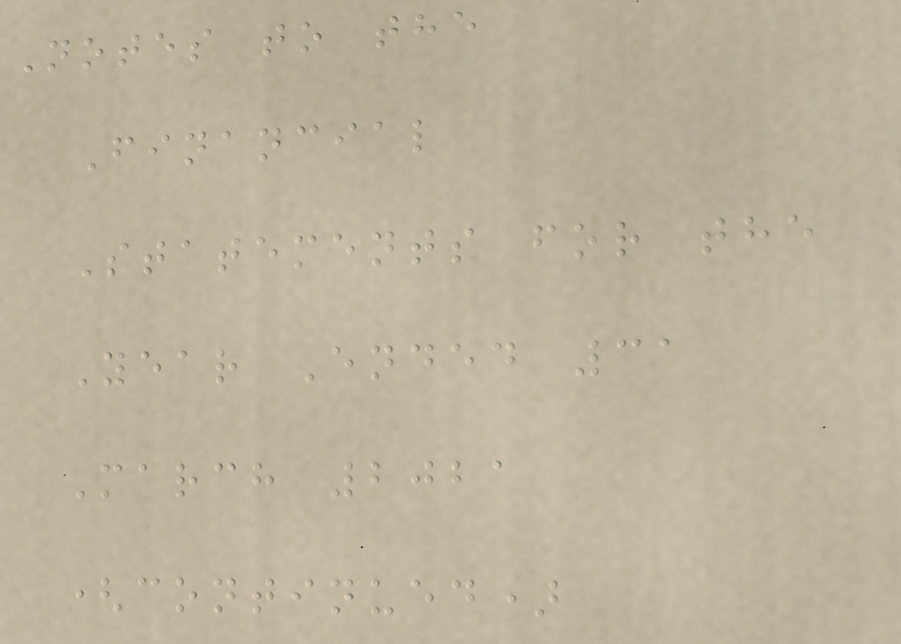Notes to the
Financial
Statements for the
Year Ended 31
March 2021
(continued)
